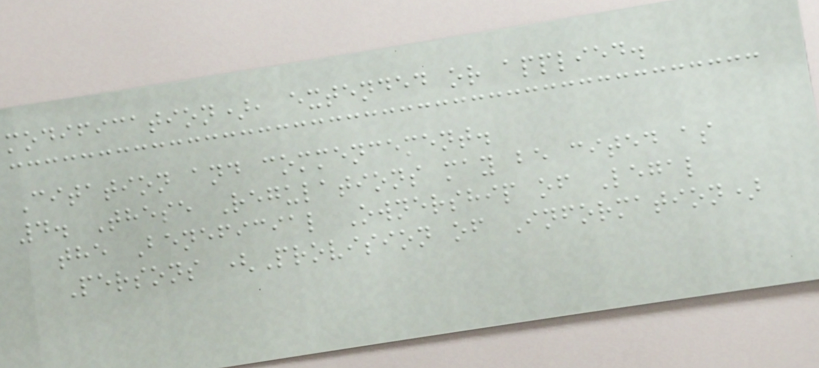modification), extended or applied.
Citation and commencement.
4. These Regulations may be cited as
the Beneficial Ownership of Legal
Persons (Provision of Information)
